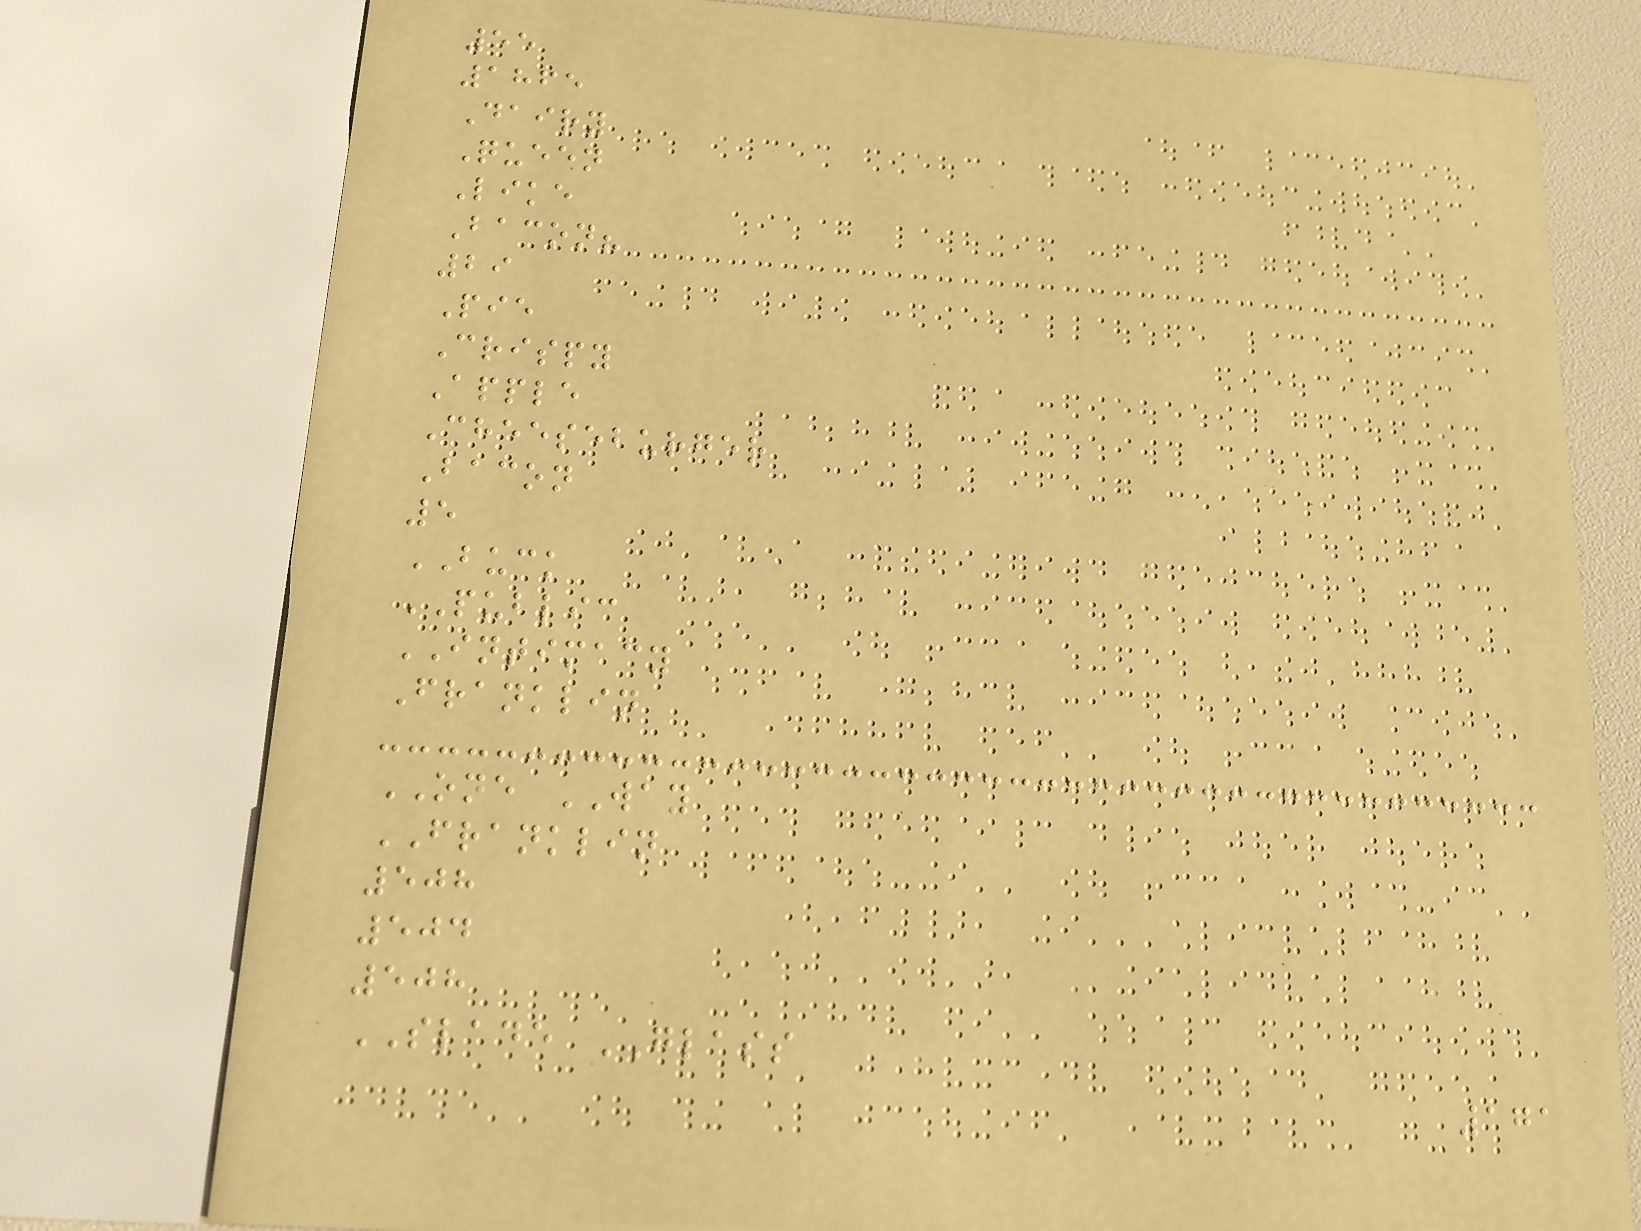55
1865
Dairy
Queen
Like
Bacon?
29
Pie
Crispy
Apple
Cheeseburger
Bacon
5
BUCK
PUBLIC
INTIMACY
Franklin
ONE WAY
FRANKLIN
508
504
508
SLADE GLASS
171
